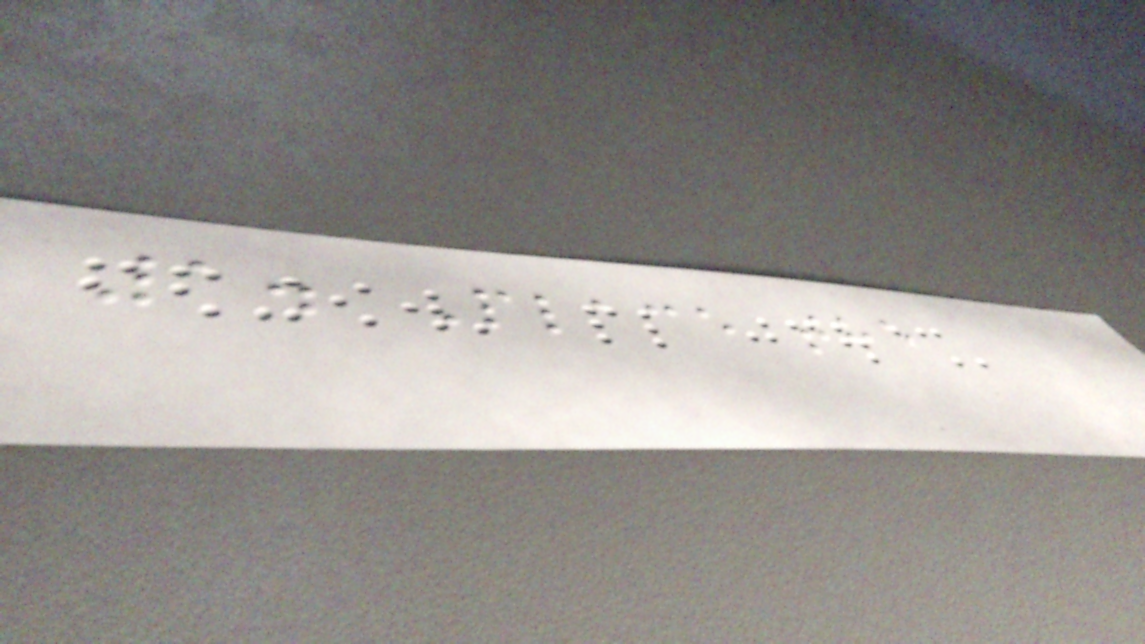1. Place the
